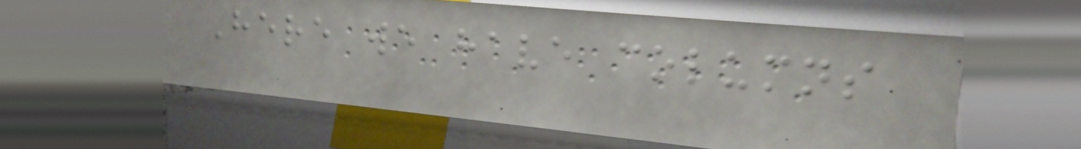Here we have columns
